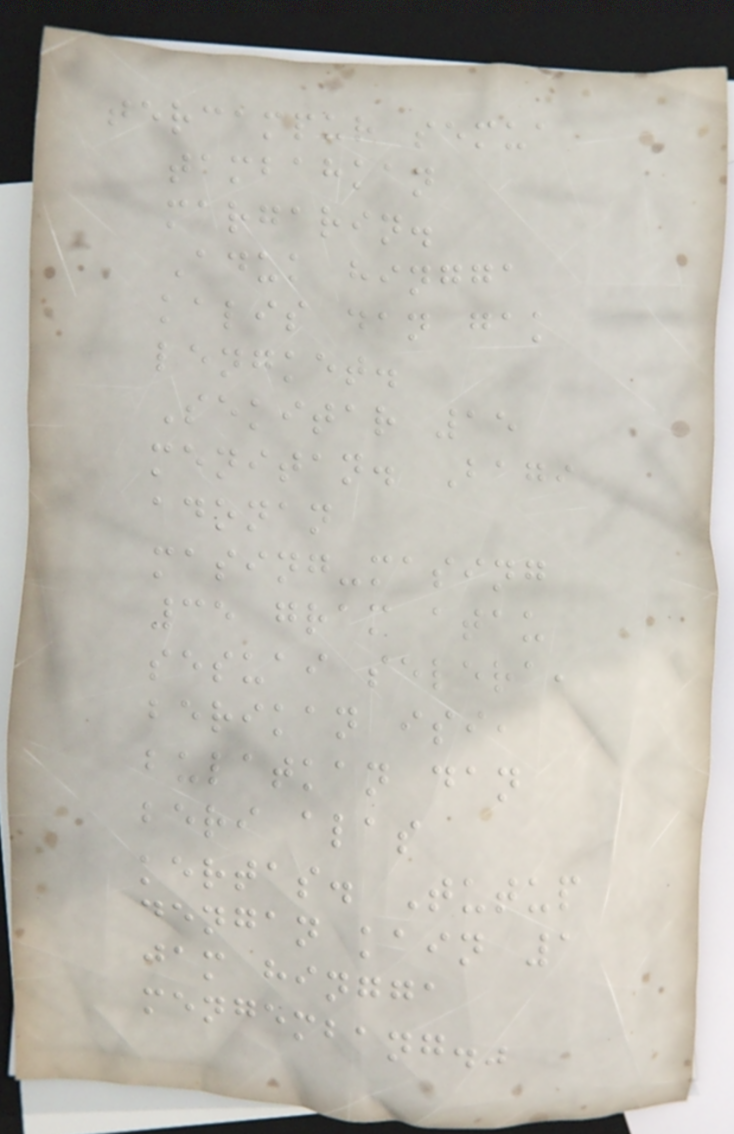tercampur semua
tambahkan
margarin.
Aduk hingga
kalis dan gak
lengket.
Sekitar 15
menitan. Bagi
adonan
masing-masing
35 gram atau
sesuai selera,
berikan isi,
bulatkan dan
beri alas
kertas. Tutup
dengan kain 1
jam hingga
mengembang."
